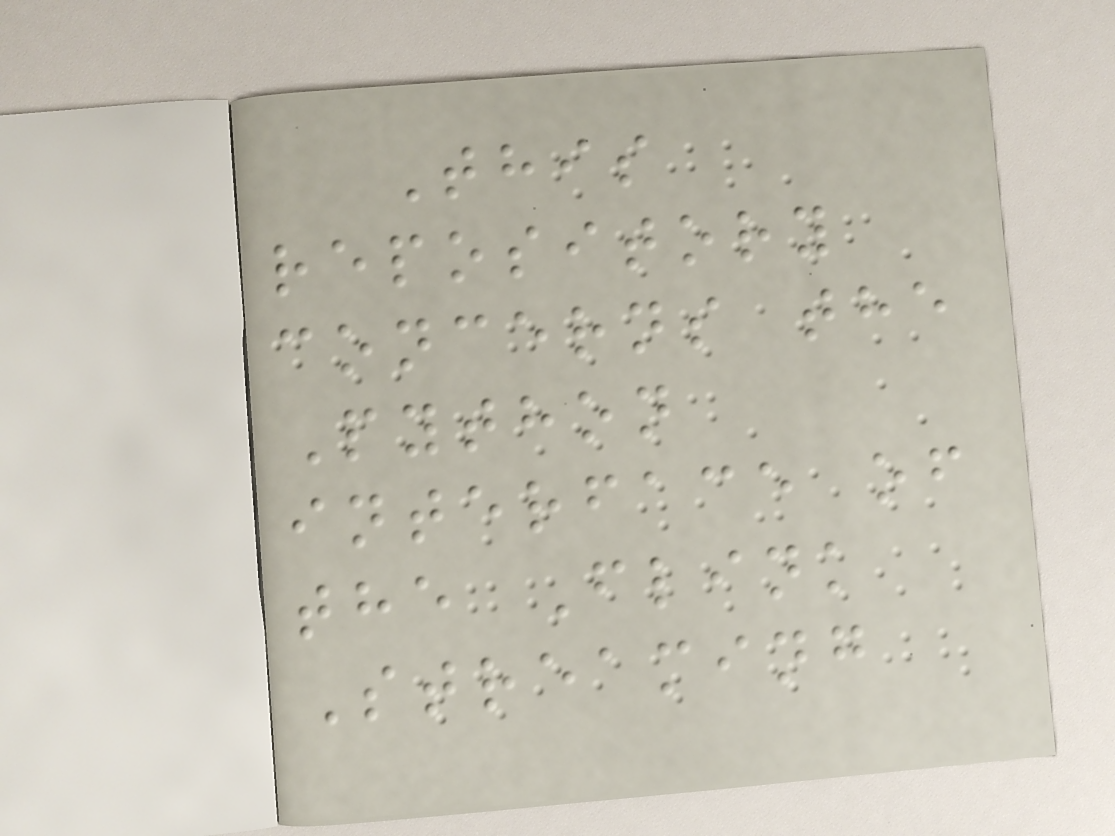This
repository
concerns the
Python
interface of
the Flink
Streaming
